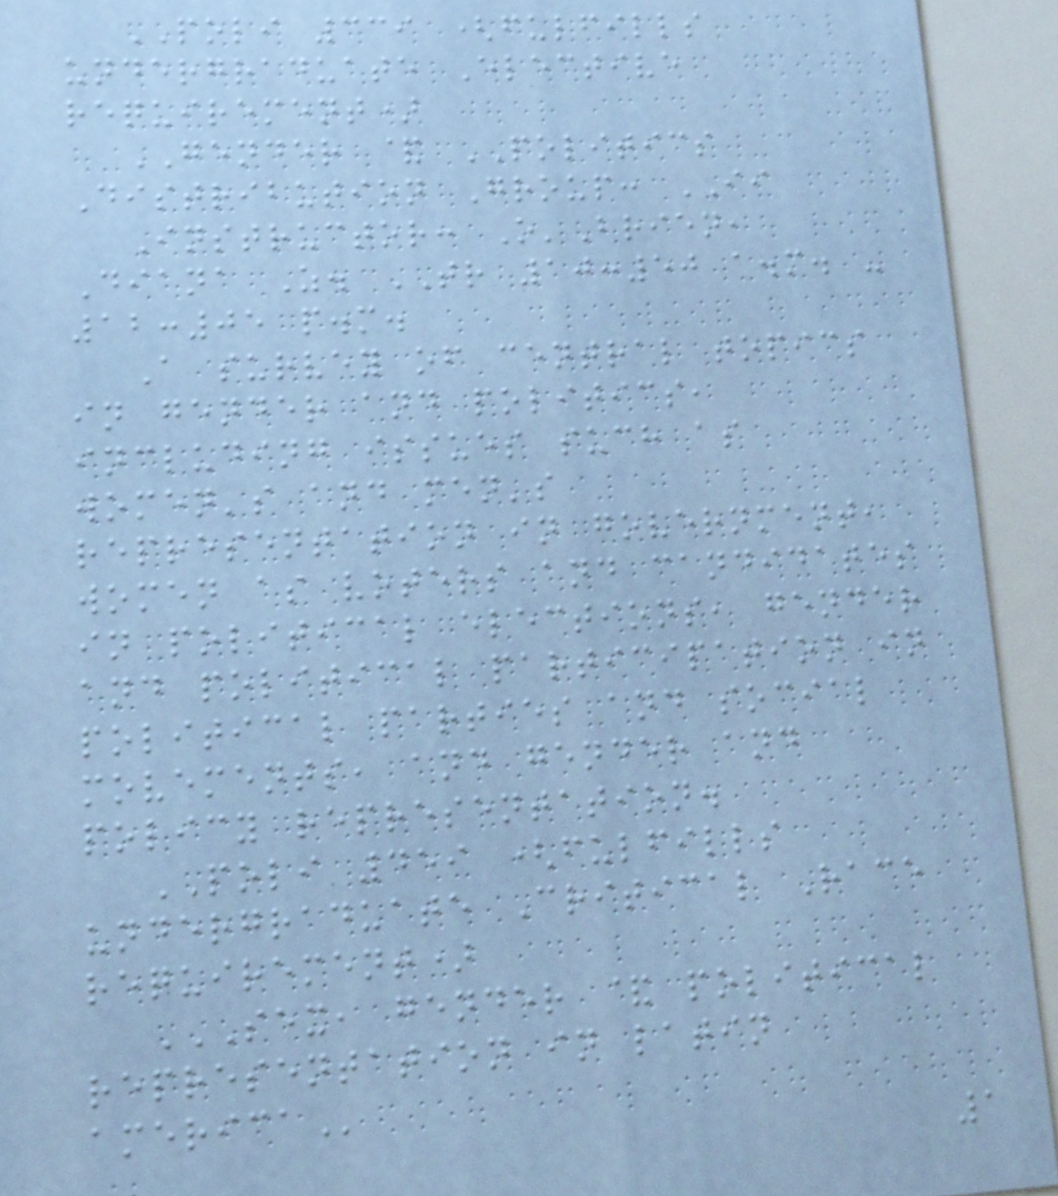POLI 339 (fulfills
undergraduate Elective
requirement)
GENDER & POLITICS
Distribution Group: II
Instructor: O'Brien,
Diana Z. TR 10:50 a.m. -
12:05 p.m.
A survey of central topics
in gender and politics,
including issues such as
women's and men's
representation in government,
women as voters and candidates
in political elections, gender
and political participation in
political parties and social
movements, and gender and
policy representation.
POLI 459 (fulfills
undergraduate Critical Race
requirement)
SEX, GENDER & POLITICAL
REPRESENTATION IN LATIN
AMERICA
1
